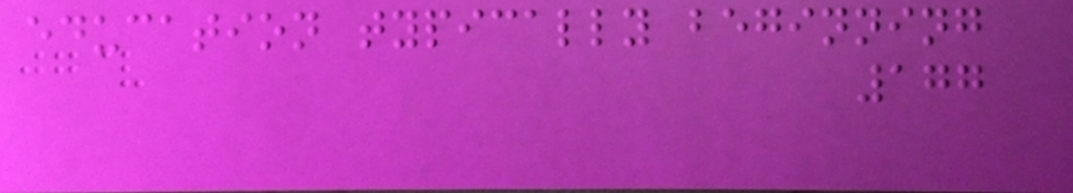education typically beginning
177
